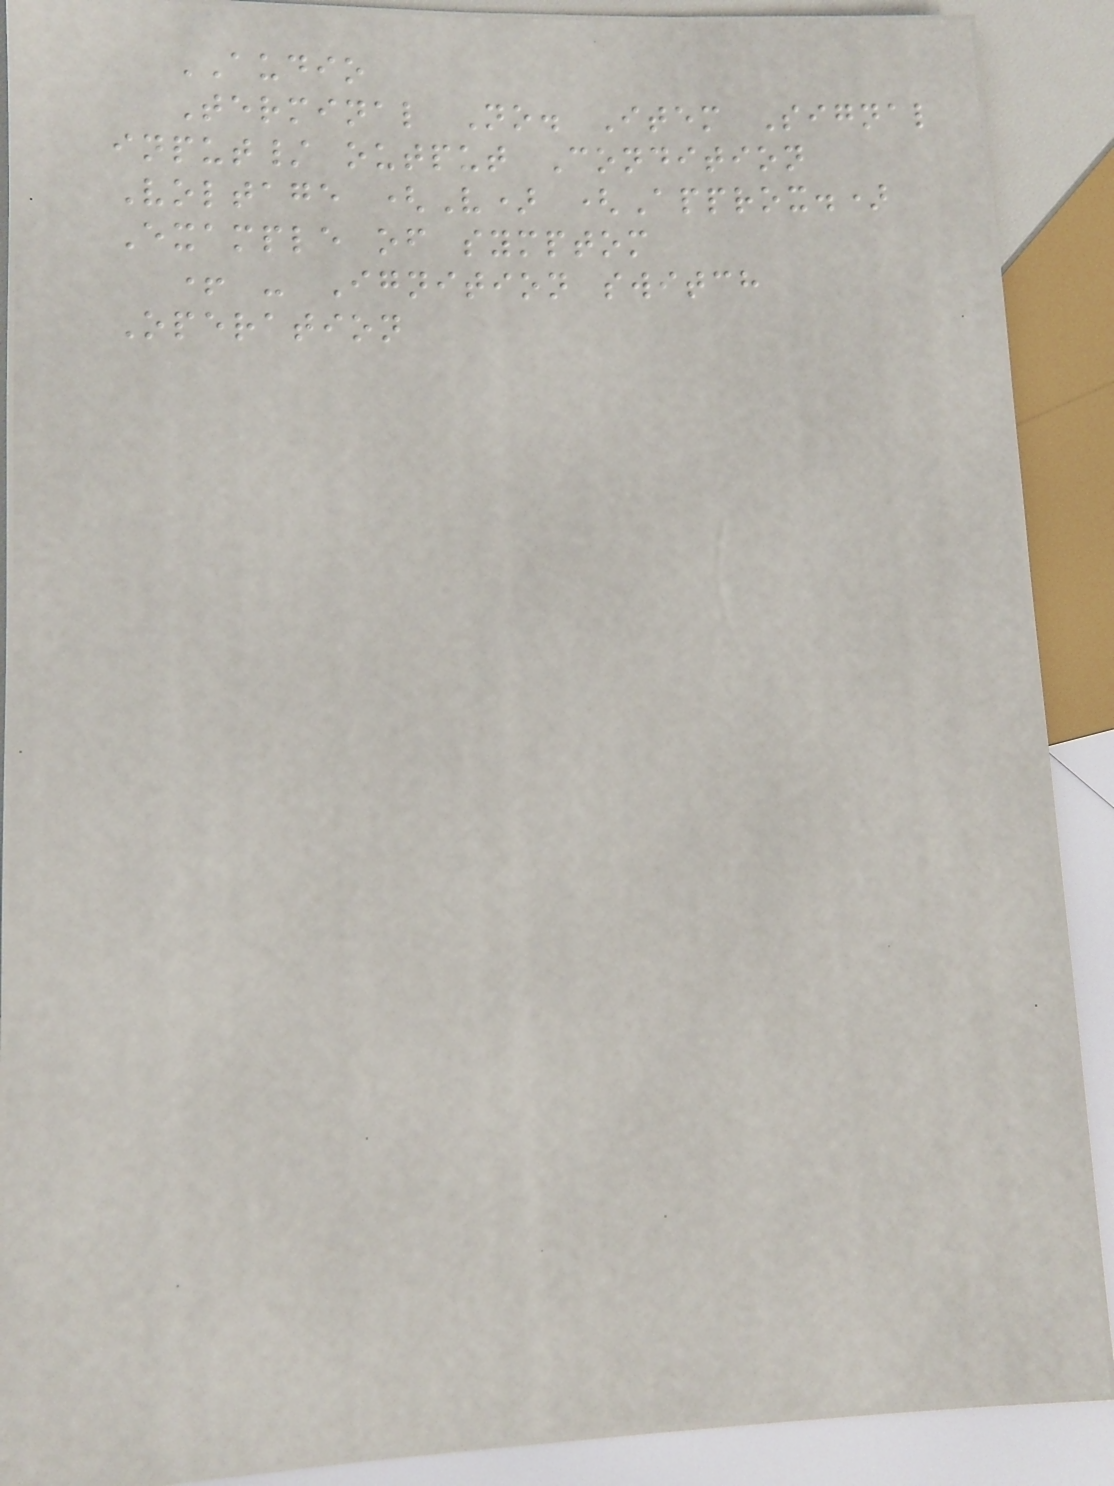AUDIO
Terminal No. Item Signal
input/ output Condition
Voltage (V) (Approx.)
Example of symptom
+ - Ignition switch
Operation
